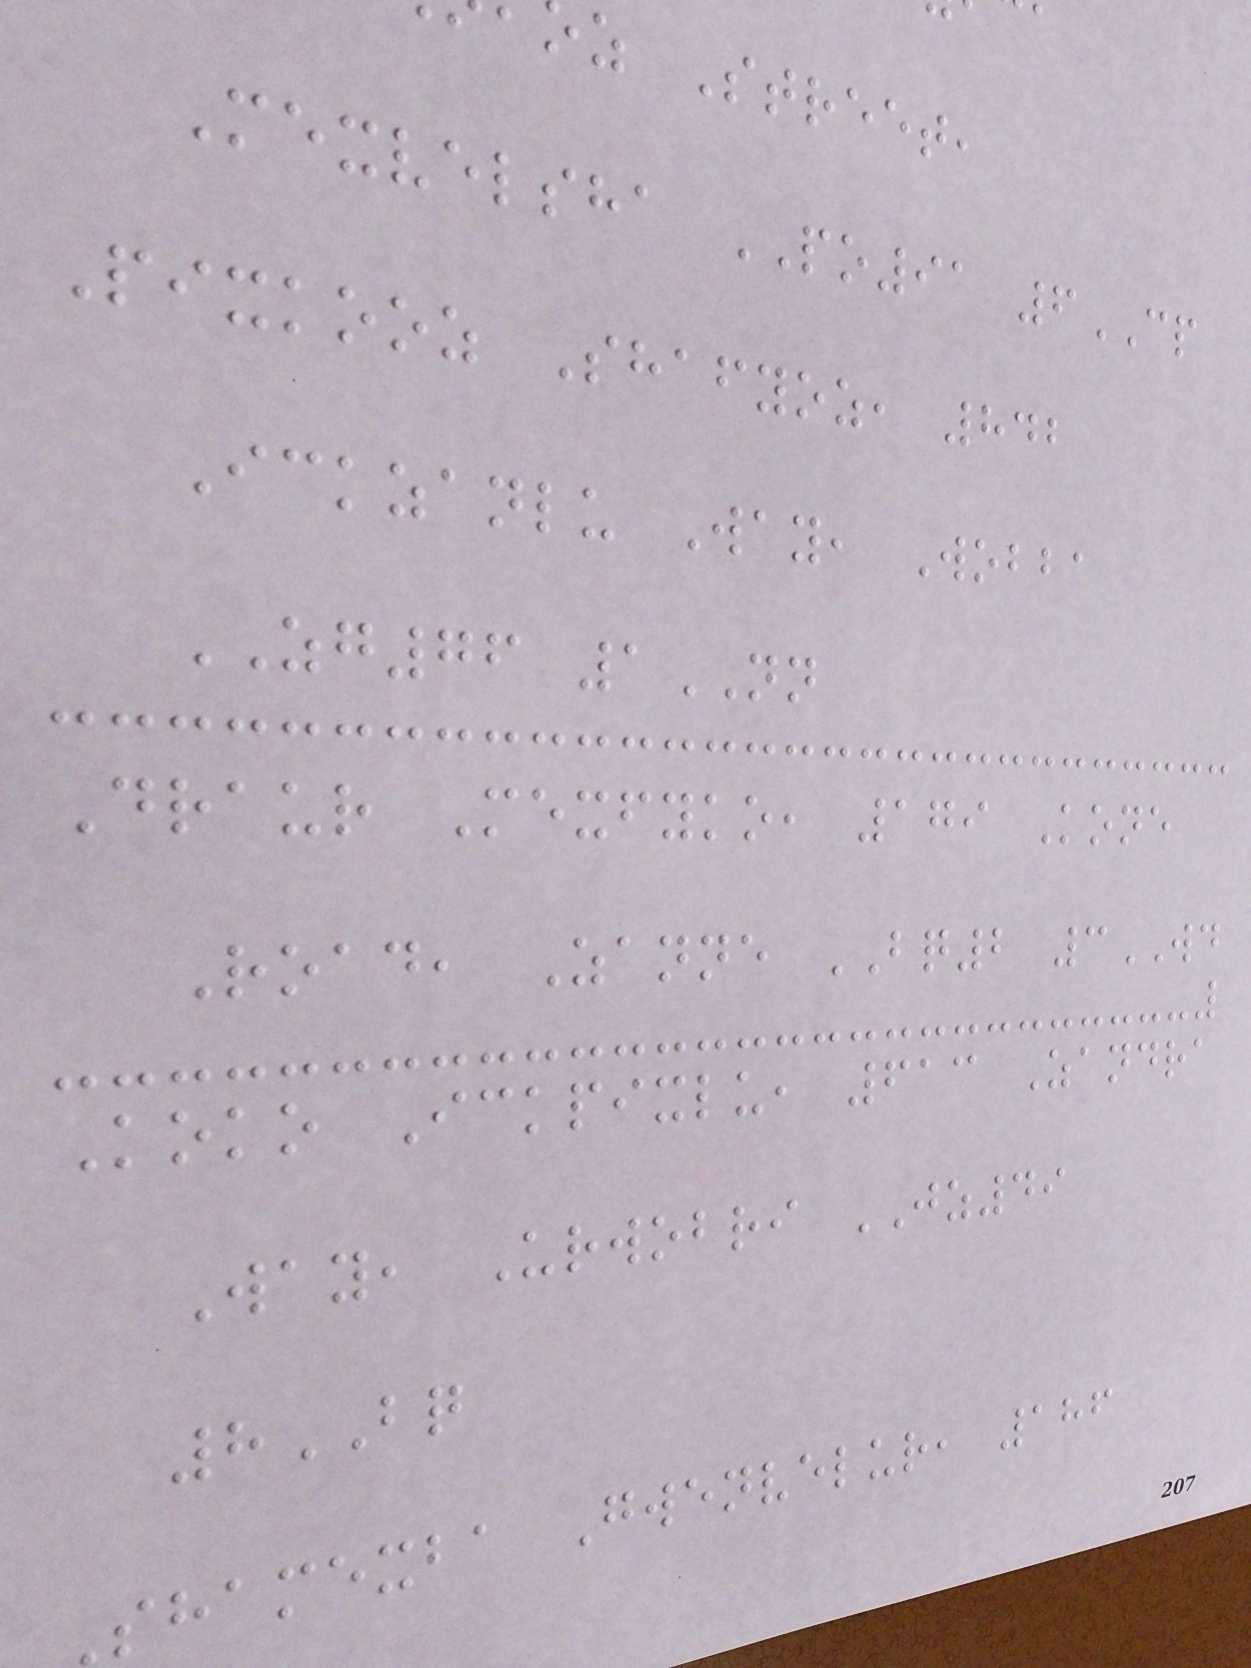z Street,
Mexvelsha PO91 6CP
Pixkooz Shafyoz, 842
Ickzanlu Way, Wobba
ZG76 1NN
Draur Mexfyko, 179 Kone
Road, Zanne BQ2 3WD
Koko Ickpixlu, 613 Zandra
Way, Urwobri JZ49
8BQ
shamexba Gwenvelur, 186
